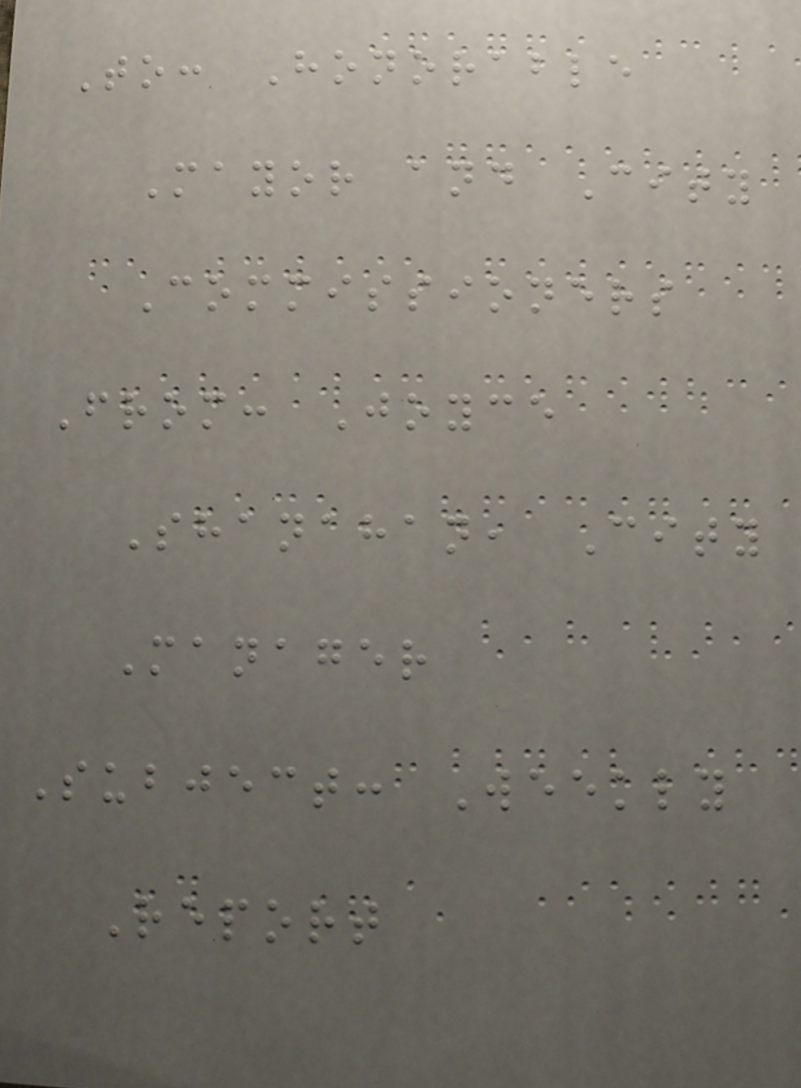To: Honorable
Mayor and City
Commissioners
From: Joyce
Shanahan, City
Manager
Subject: Weekly
Report
